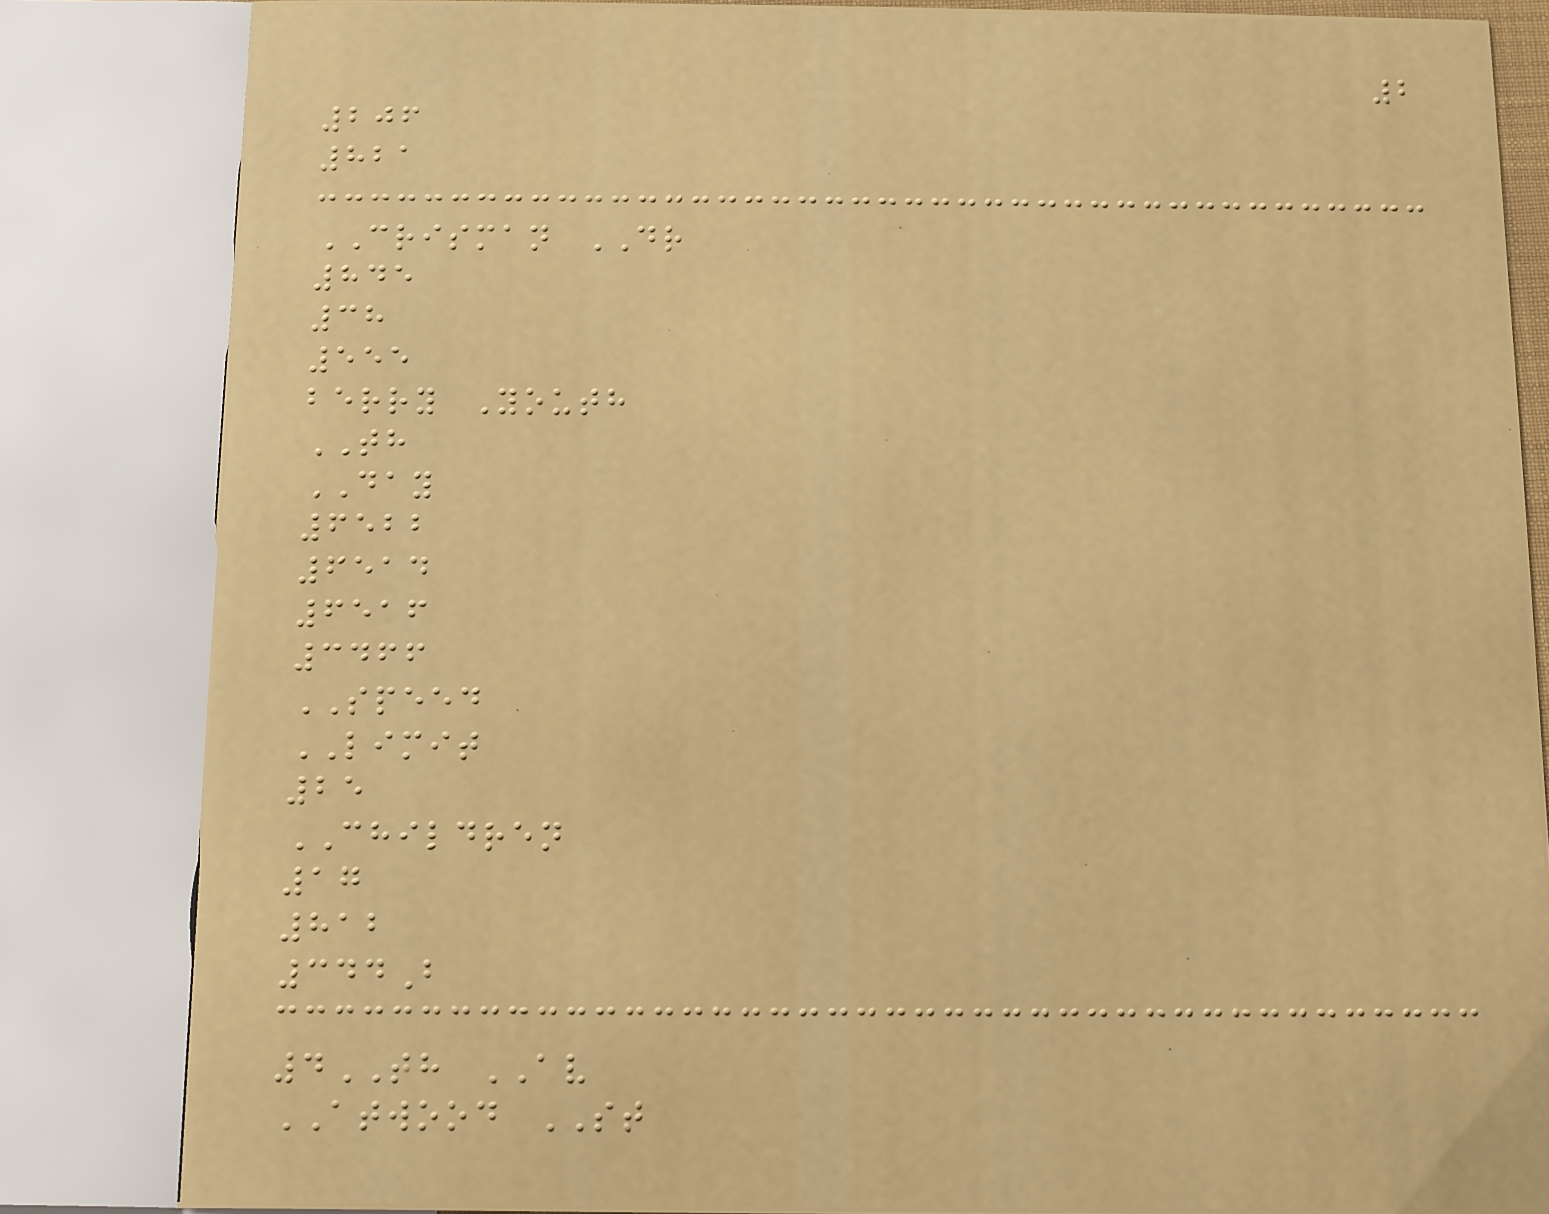2
206
821
CRISMAN DR
845
38
555
berry Youth
TH
DAY
6522
6514
6516
3466
SPEED
LIMIT
25
CHILDREN
17
812
344B
4TH AV
ATWOOD ST
